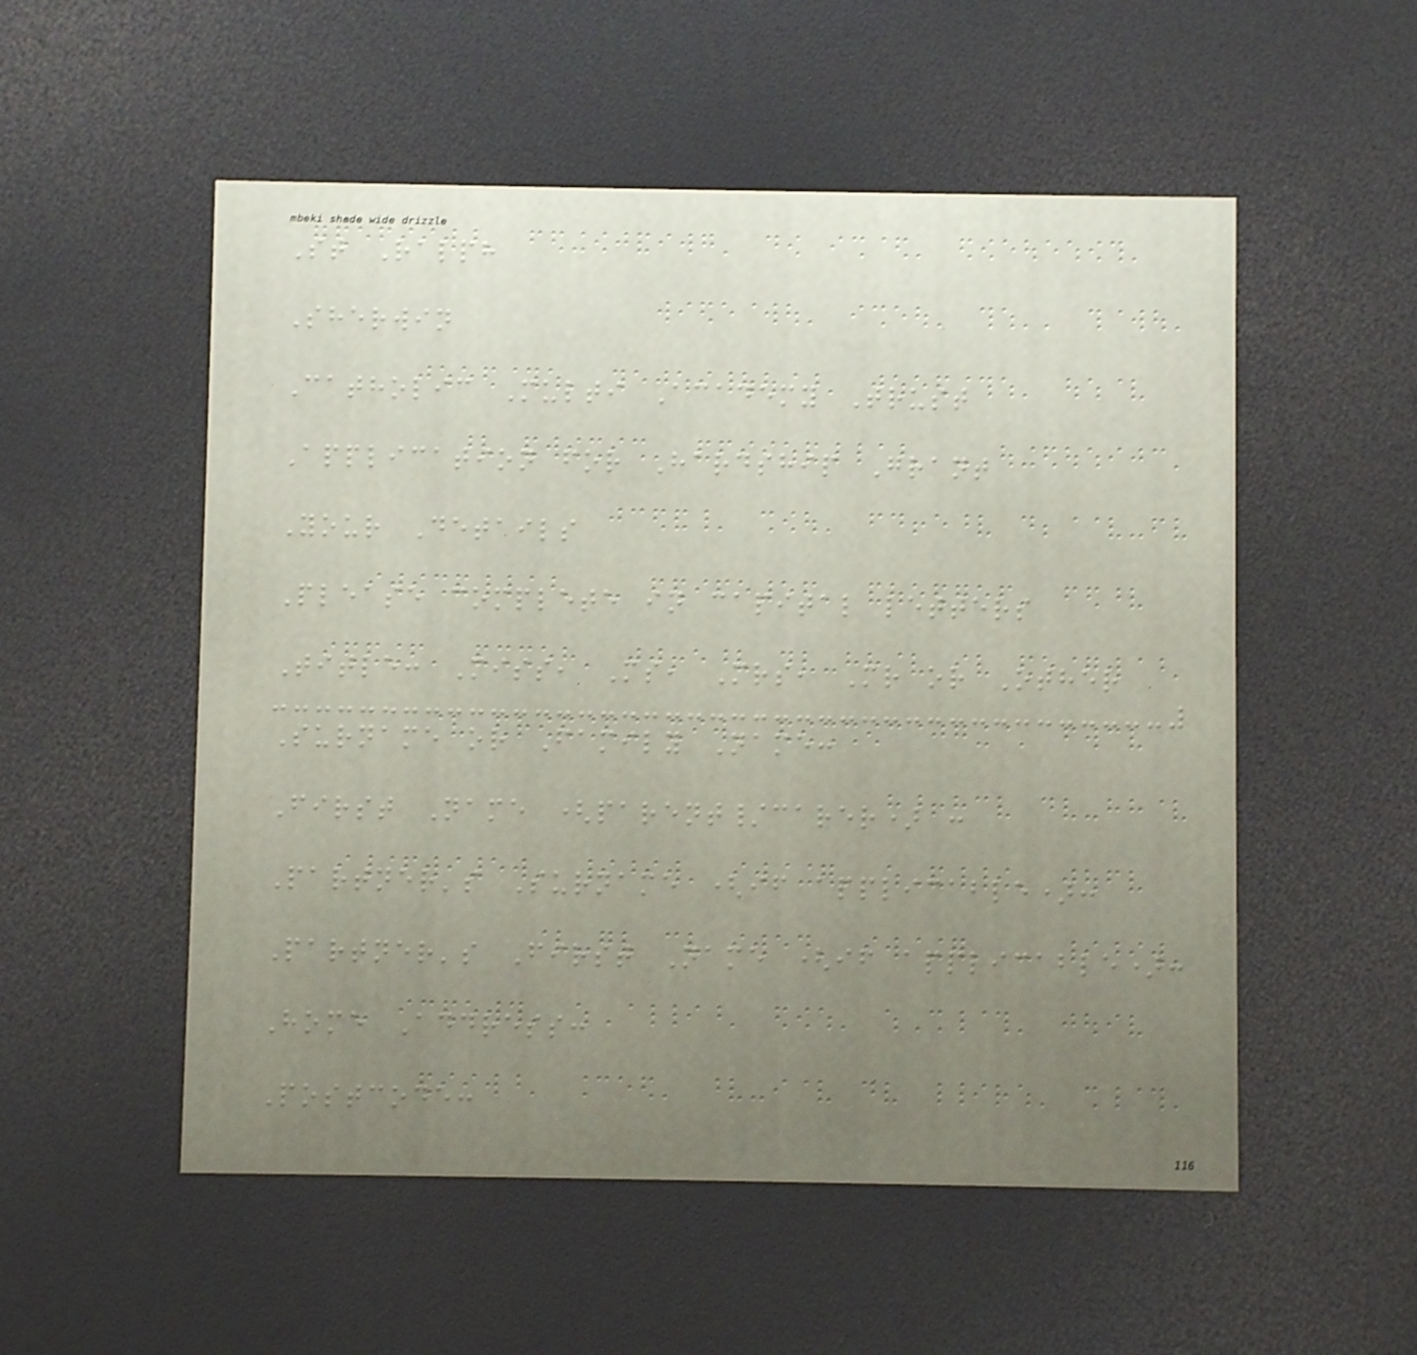St Ralph
Sherwin
Catholic Multi Academy Trust
Application for Hardship Grant
Your Details
Please complete in capital letters
Title: Miss, Ms, Mrs, Mr or Other
Surname or Family Name:
First Name (parent/carer) :
Partner's Surname (if applicable):
Partner's First Name (if applicable):
Home Address:
Postcode:
